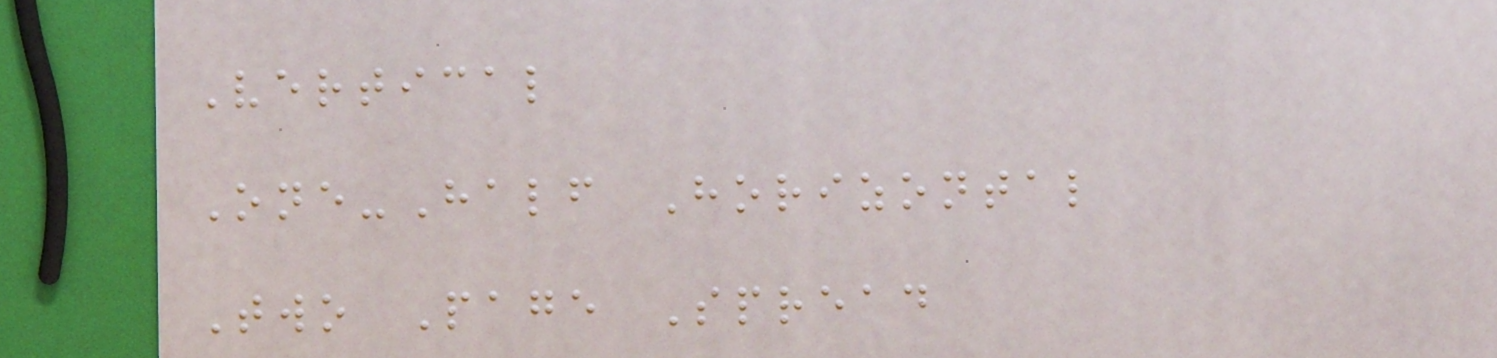Vertical
One-Half Horizontal
Two Page Spread
